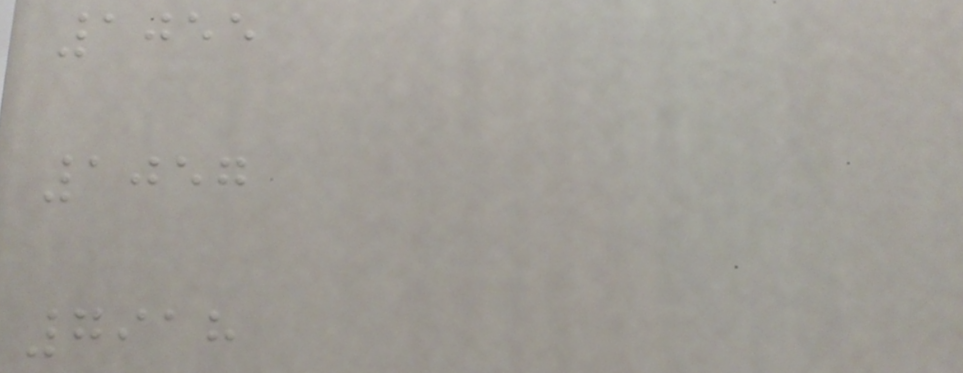1055
1057
7918
